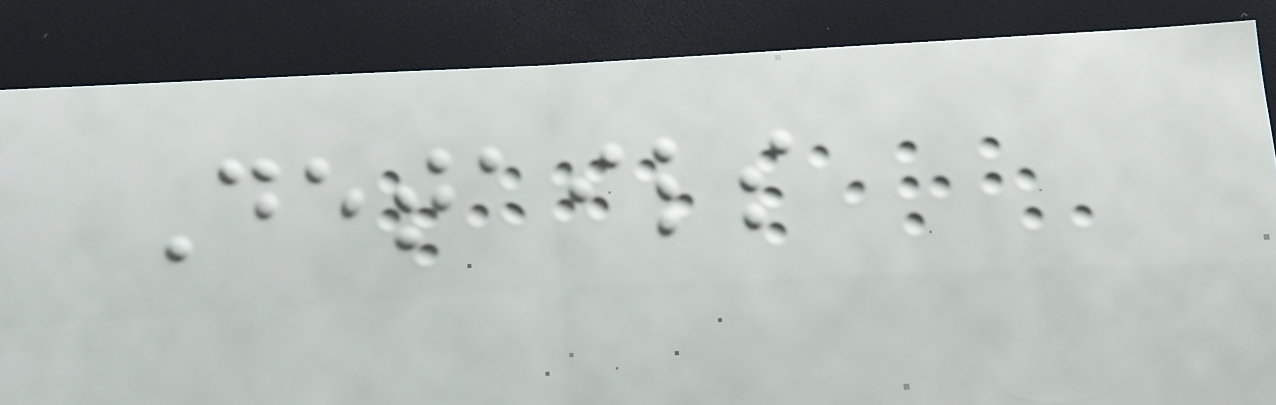Details
